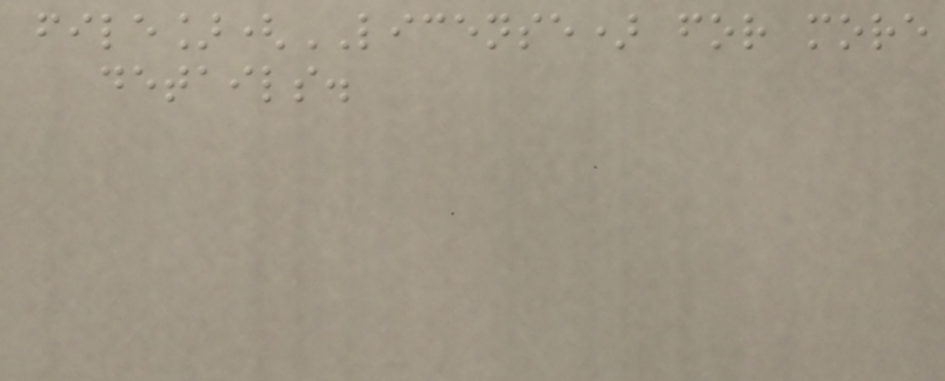file](LICENSE) for more
details.
